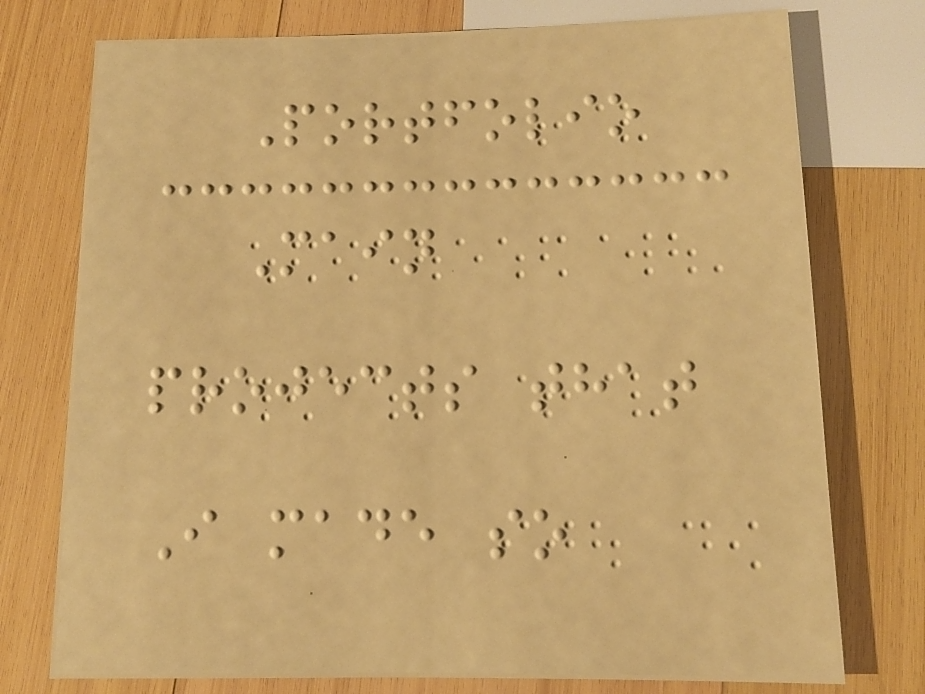Portfolio
Main
projects that
I made so
